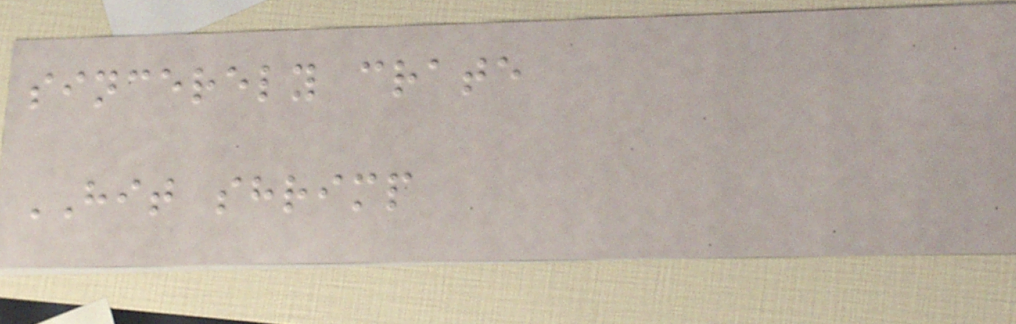sincerely crate
HIT shrimp
